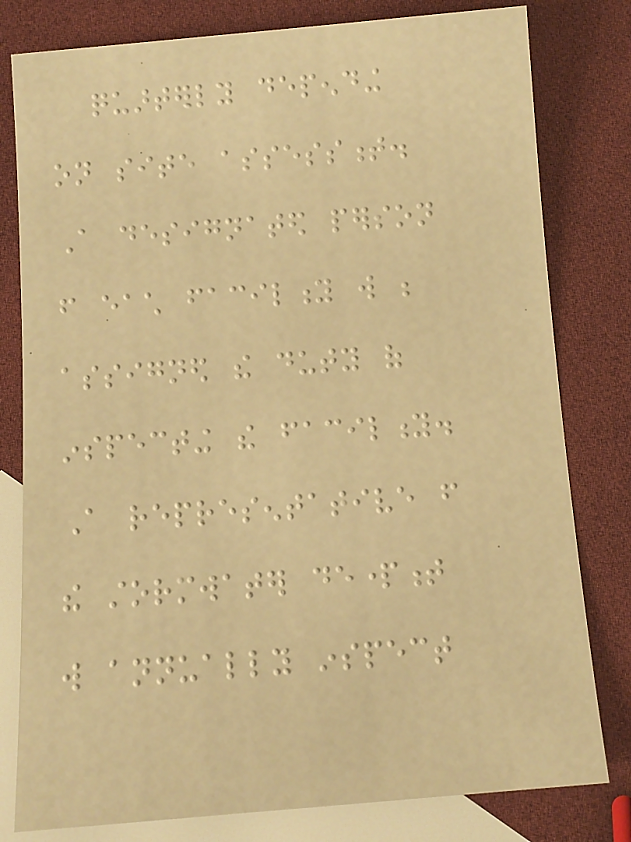quarterly depending
on site assessment.
A designated person
from each facility will be
assigned the duty of
inspecting the facility.
A representative from
the stormwater department
will annually inspect
